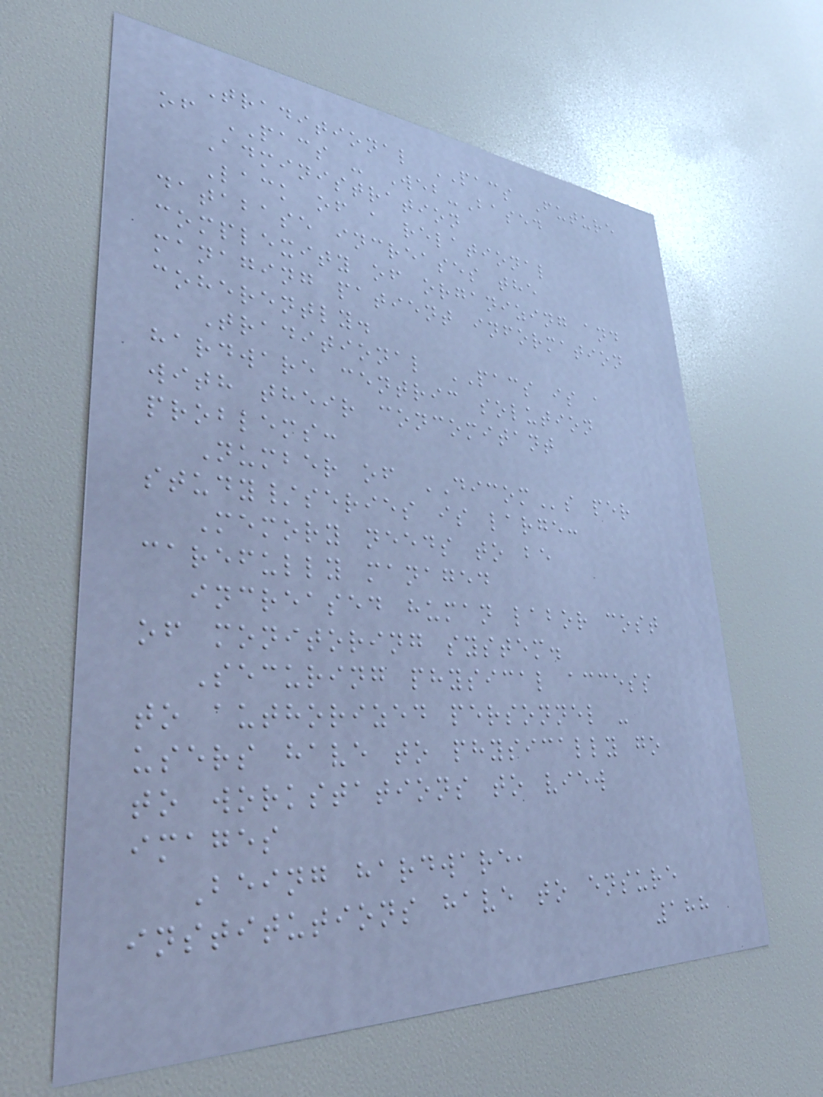Traditional PACS Future
of PACS - Web-Based
Administration
Lack of a relational
database increases the
complexity of organizing and
managing patient information
coherently.
Traditional PACS is a
hardware centric solution
with their concomitant
problems:
Number of DICOMs per
study/series is large:
Memory needs to be
carefully managed
increased human labor cost
of monitoring system.
Securing physical access
to authorized personnel -
users have to physically go
to workstations to view
images
Being hardware,
institutions have to ensure
188
